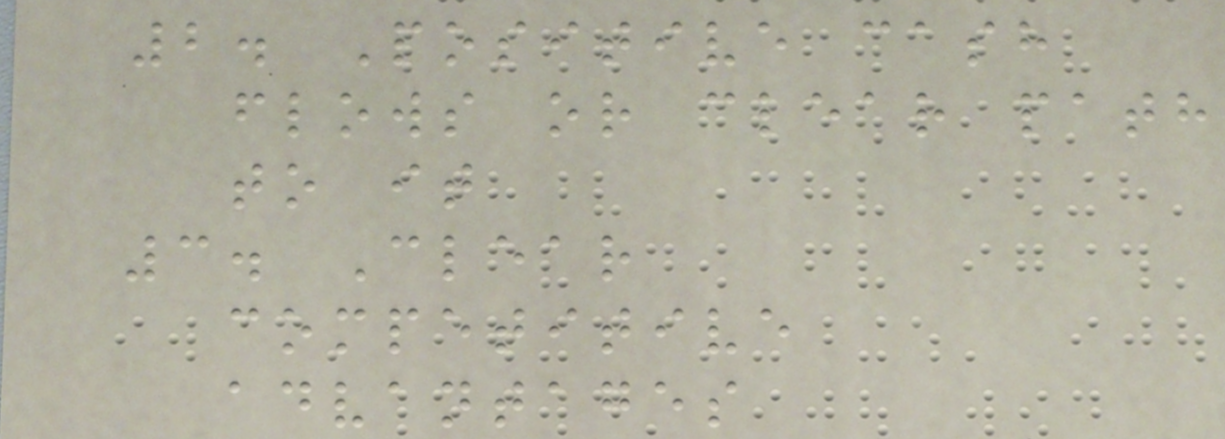2. Positive cash
flows or clear path
to it
3. Clear
competitive
advantages
